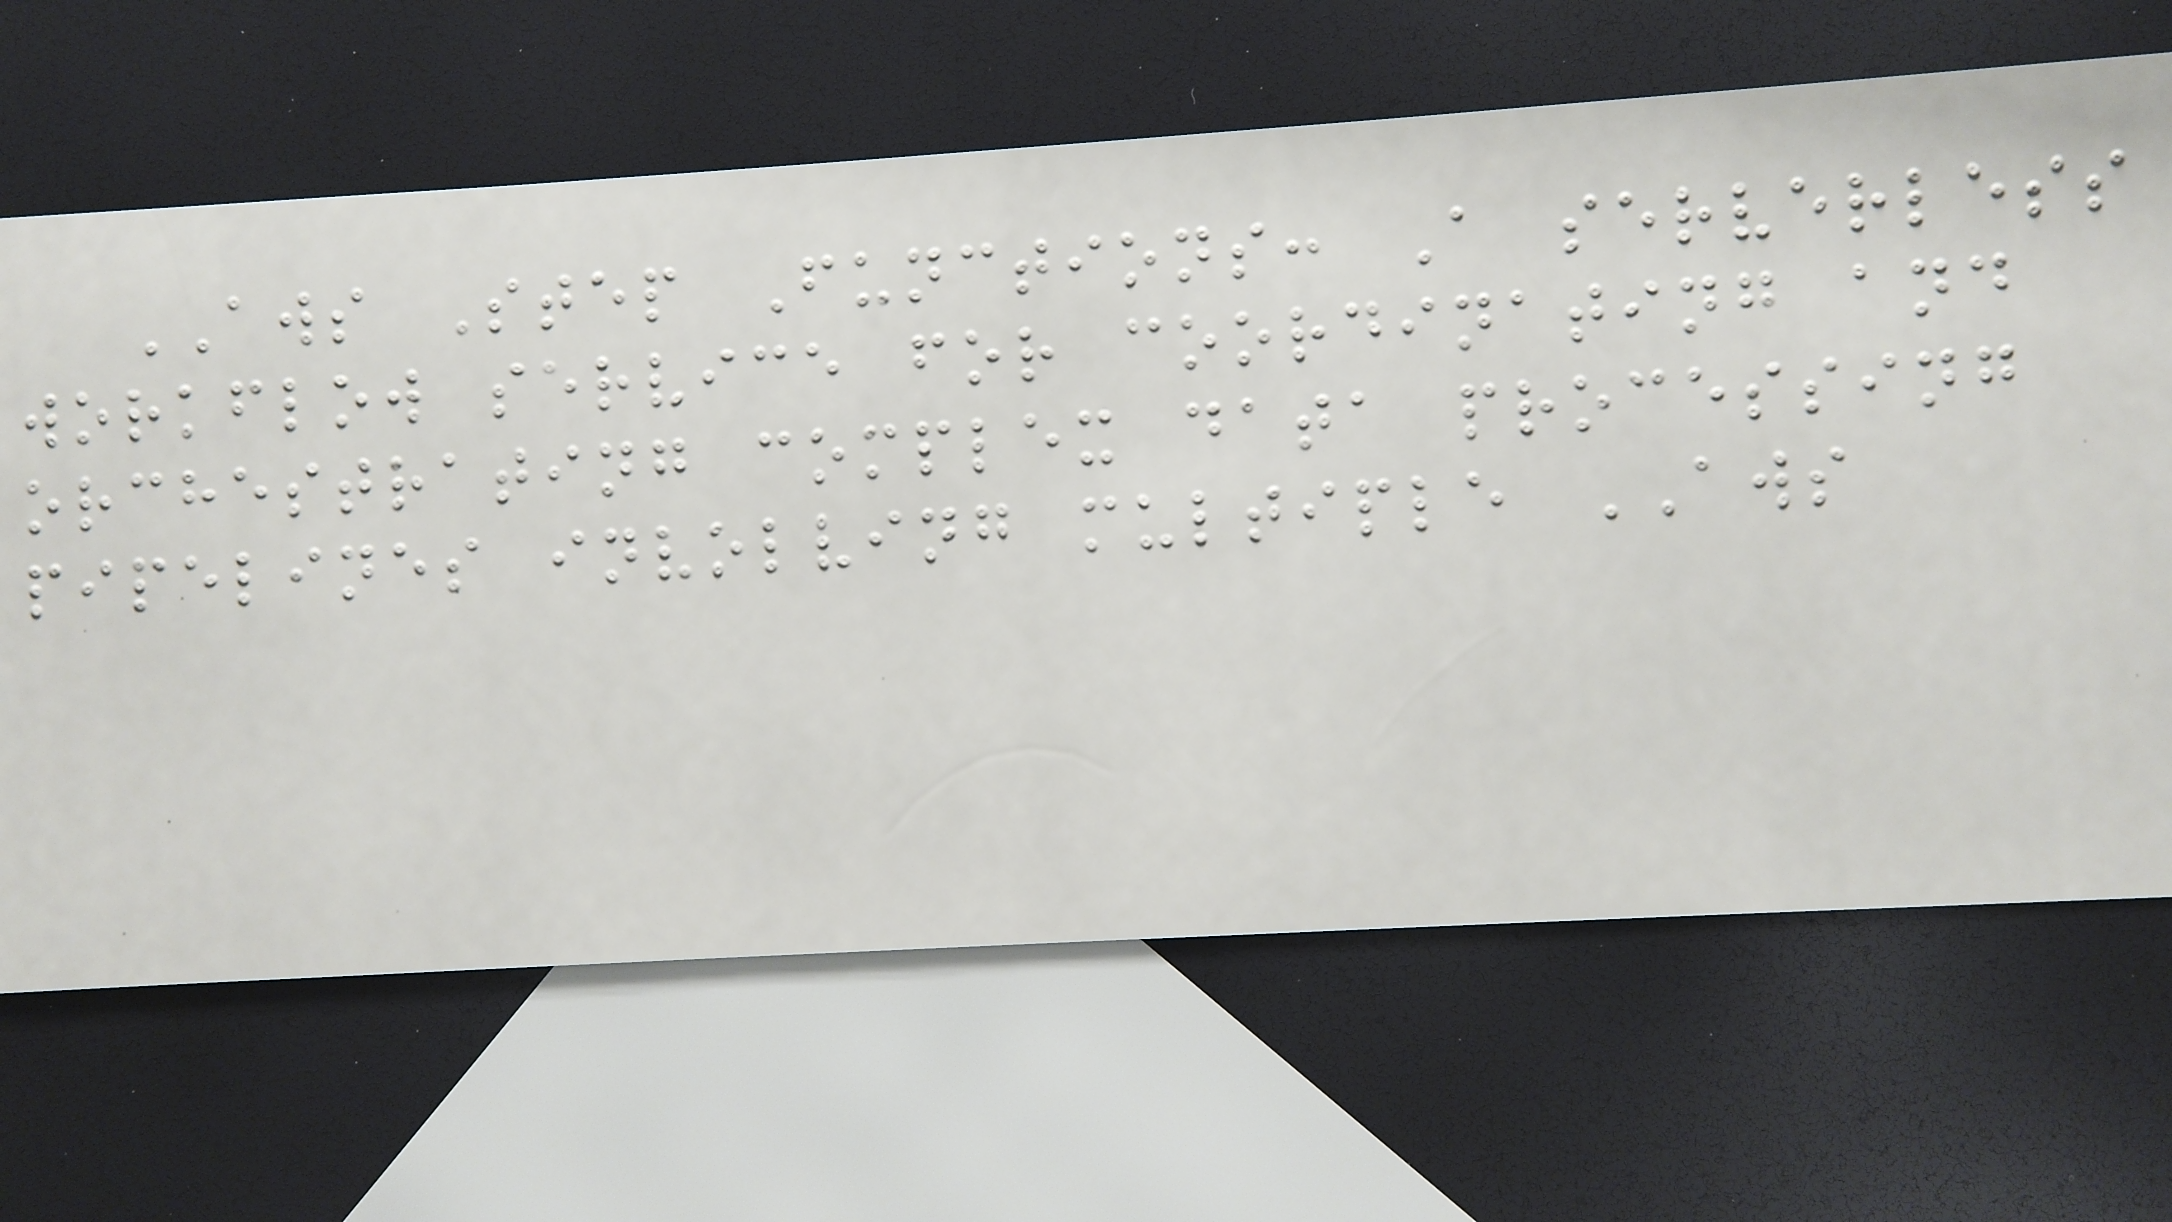AWS Step Functions: A serverless
workflow service for coordinating and
orchestrating complex data processing
pipelines involving multiple AWS
